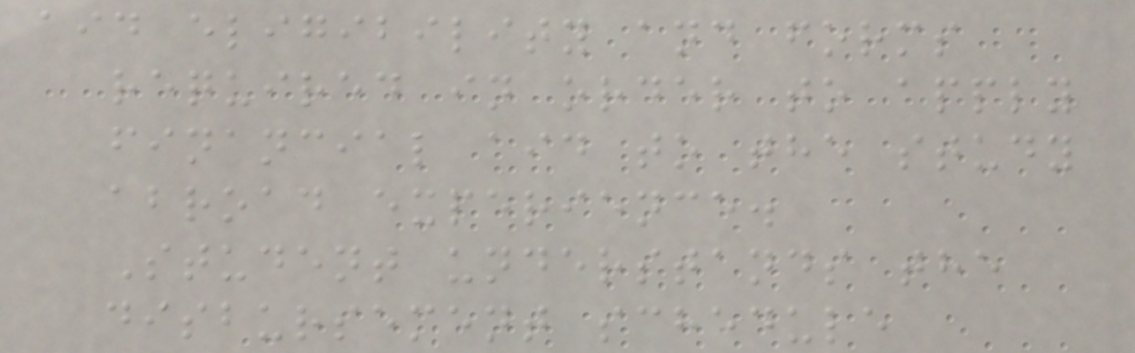aid eligibility and forms
required in order to apply
financial aid to the study
abroad experience.
Student understands the
disbursement schedule
